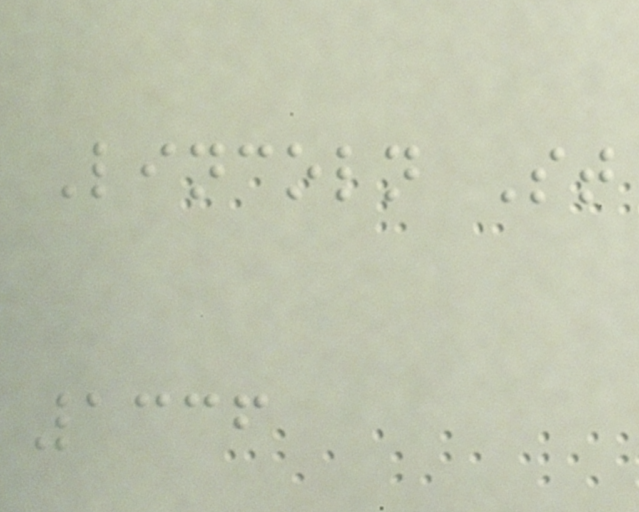Lincoln St
1336
